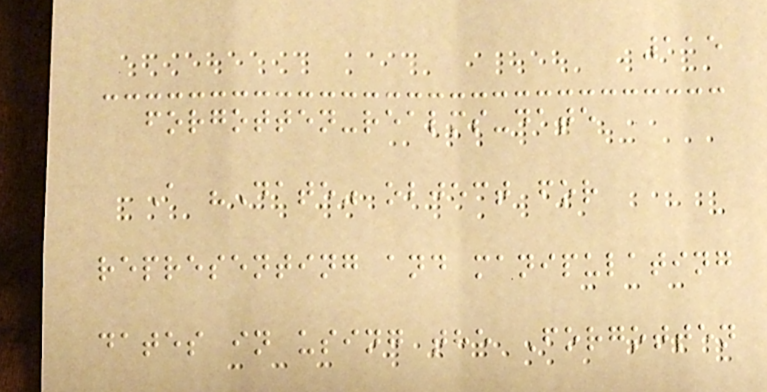115
forgotten-realms-date
A "Date" object for
representing and manipulating
dates in using the Forgotten
